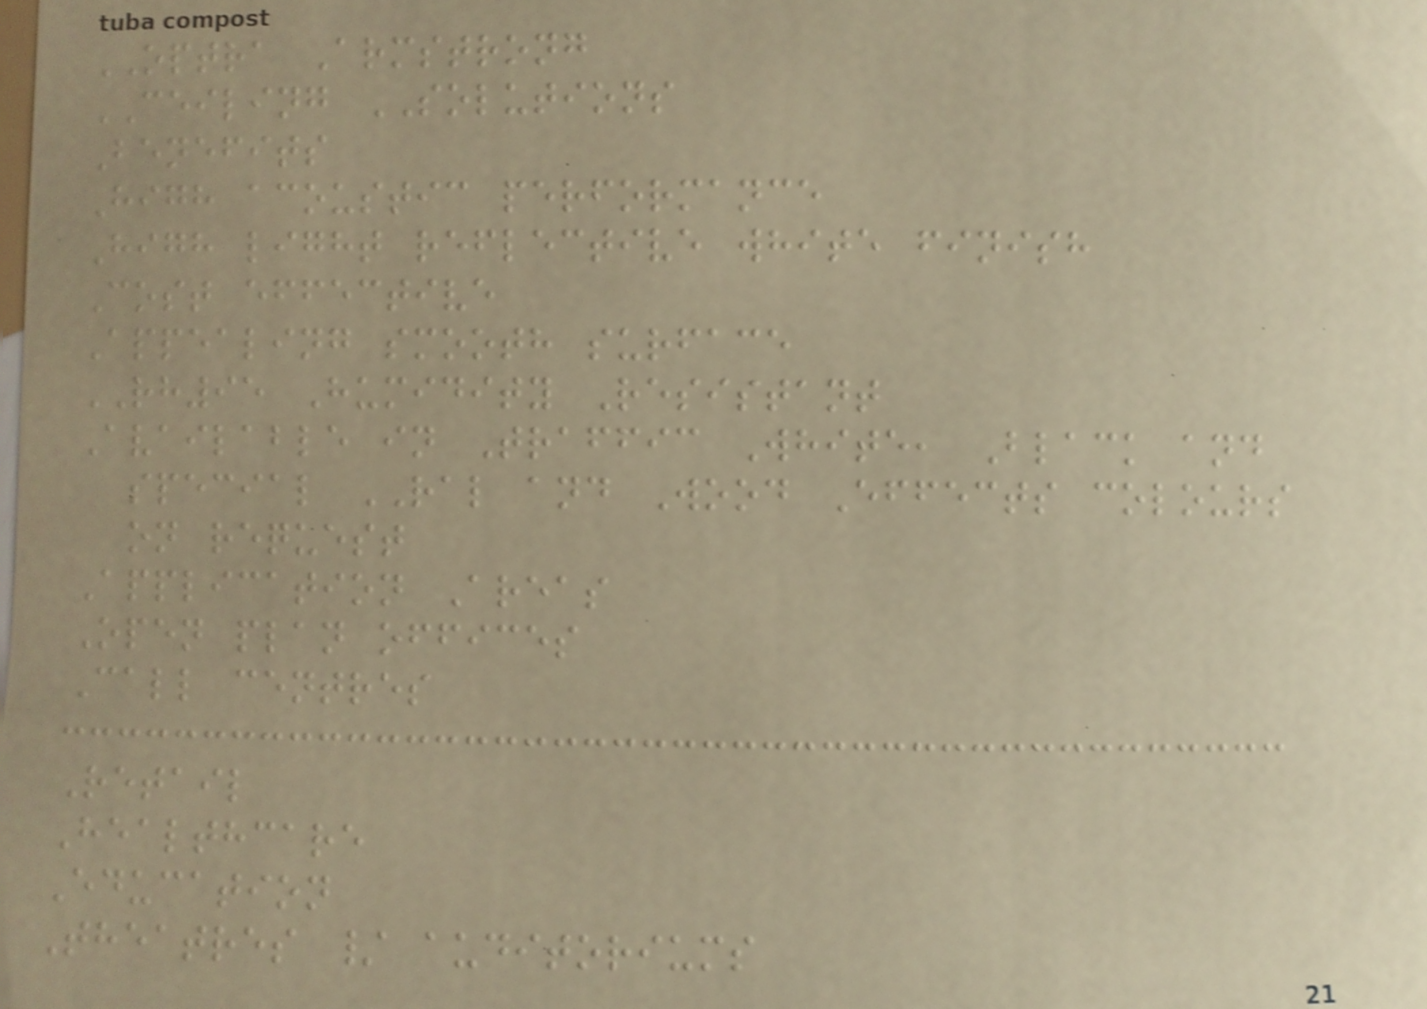OPTRA Armstrong
CEILING SOLUTIONS
Benefits
High acoustic performance
High light reflective white finish
Cost effective
Appealing smooth surface
RH95 Humidity Resistant
Available in Traffic White, Black and
special RAL and Wood Effects colours
on request
Application Areas
Open plan offices
Call centres
Retail
Healthcare
Education
Theatres / auditoriums
